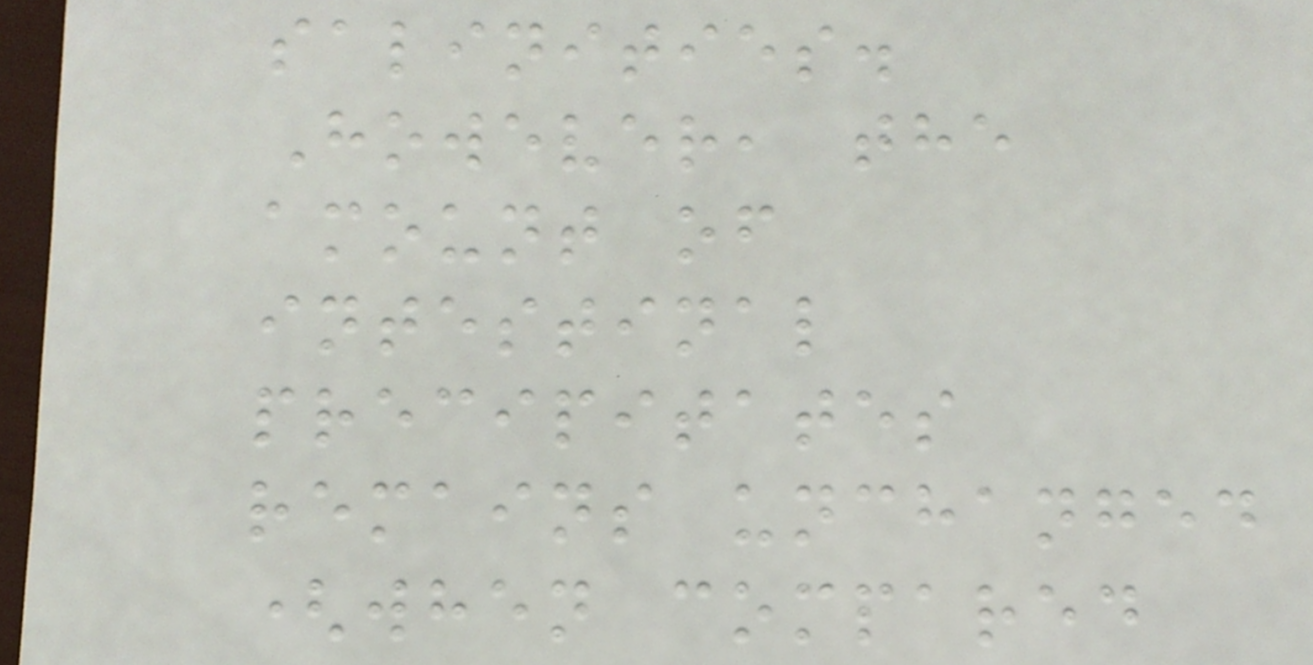salinities.
However, the
amount of
intestinal
precipitates
remains unchanged
(when compared
